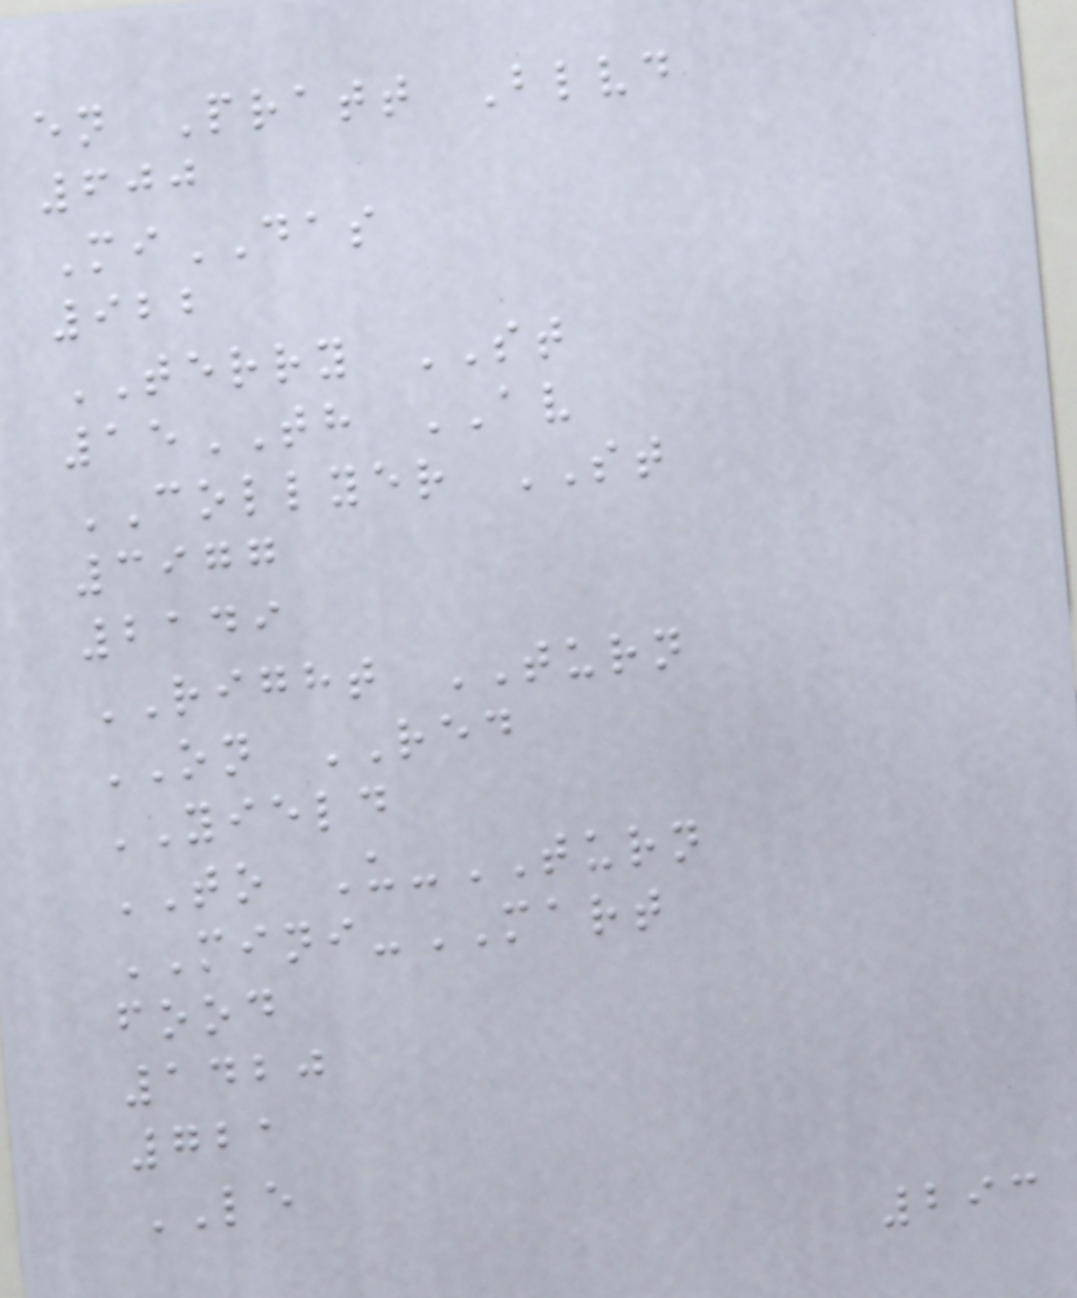en Pratt Blvd
600
MiDAS
922
TERRY ST
15TH AV
COLLYER ST
3977
2149
RIGHT TURN
ON RED
YIELD
TO U-TURN
MINI-MART
food
1420
721
LE
293
